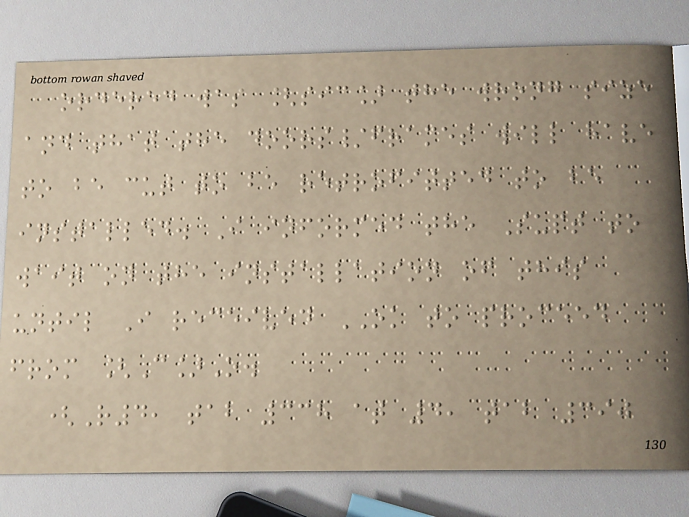ordered was [sic] the wrong size
and that the doors/frames will have
to be cut to be retrofitted to be
installed. I informed the Supt to
wait on the installation of this
until I received OK to proceed
from [C]O.
(R4, tab 338 at 4, tab 390
